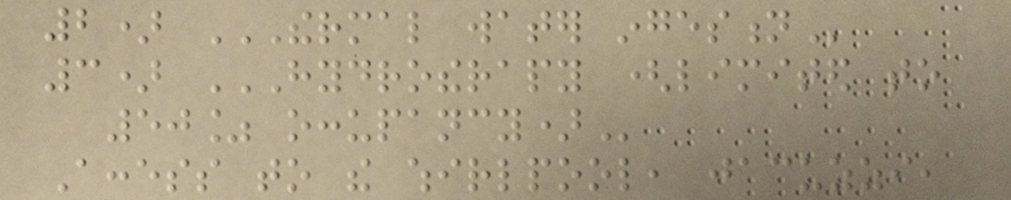2) THERMAL WATER INGESTION
3) HYDROTHERAPY (LIMITED TO
50% OCCUPANCY)
Access to the whirlpool, jacuzzi,
